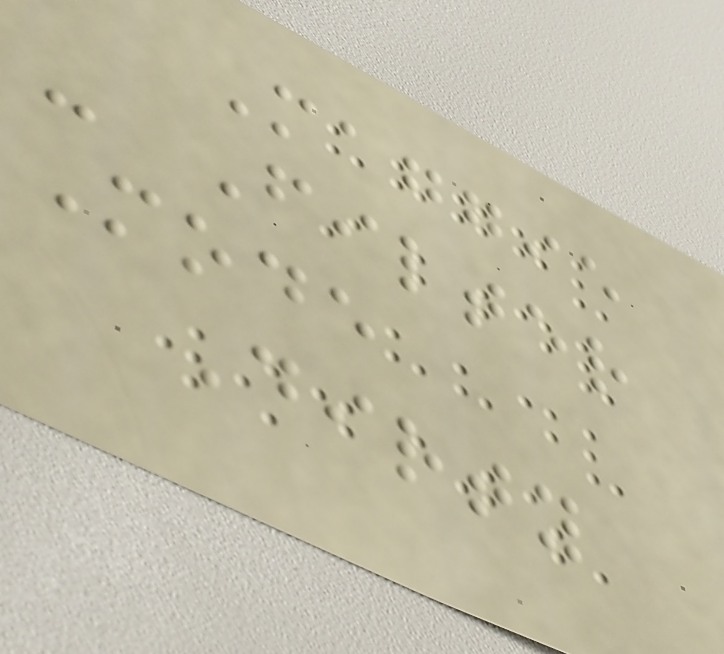Maggie
- Filter
Mode
Dirty
